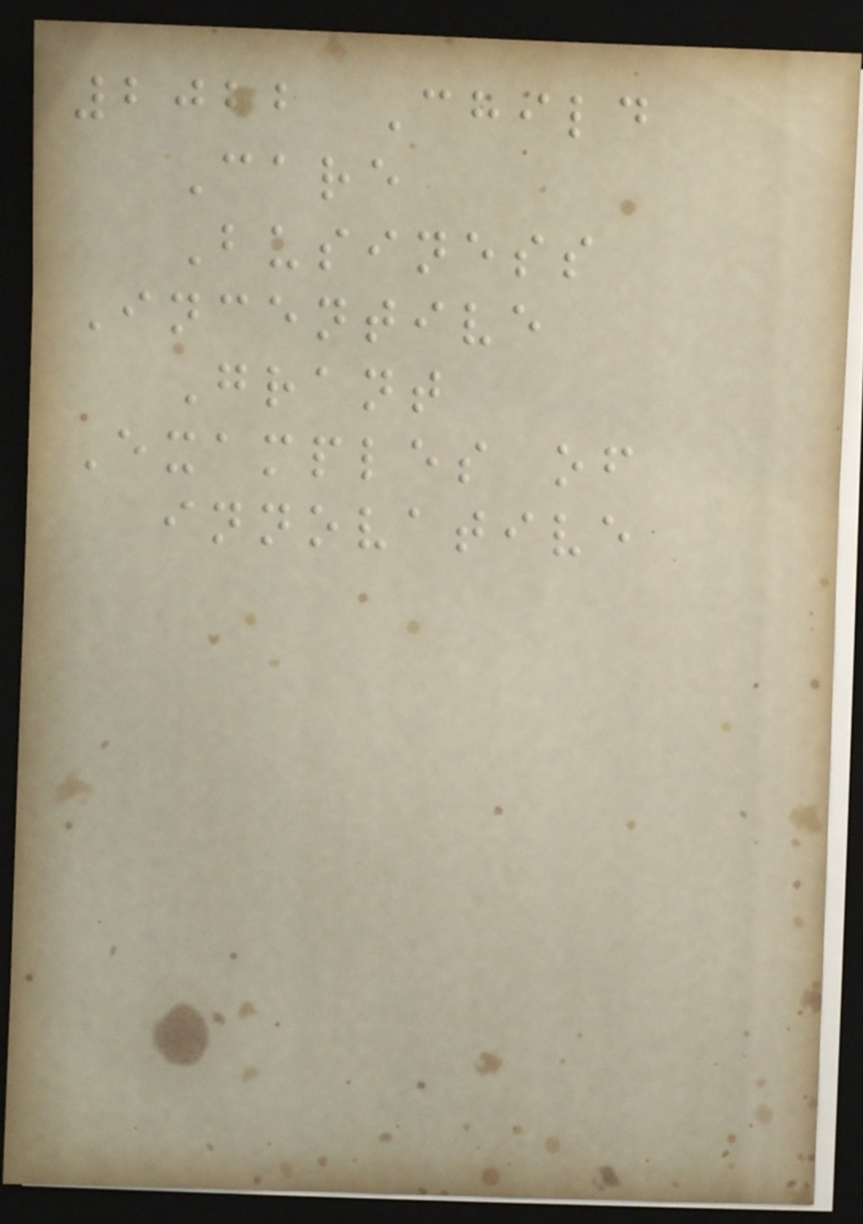2022 Child
Care
Business
Incentive
Grant
Examples of
innovative
